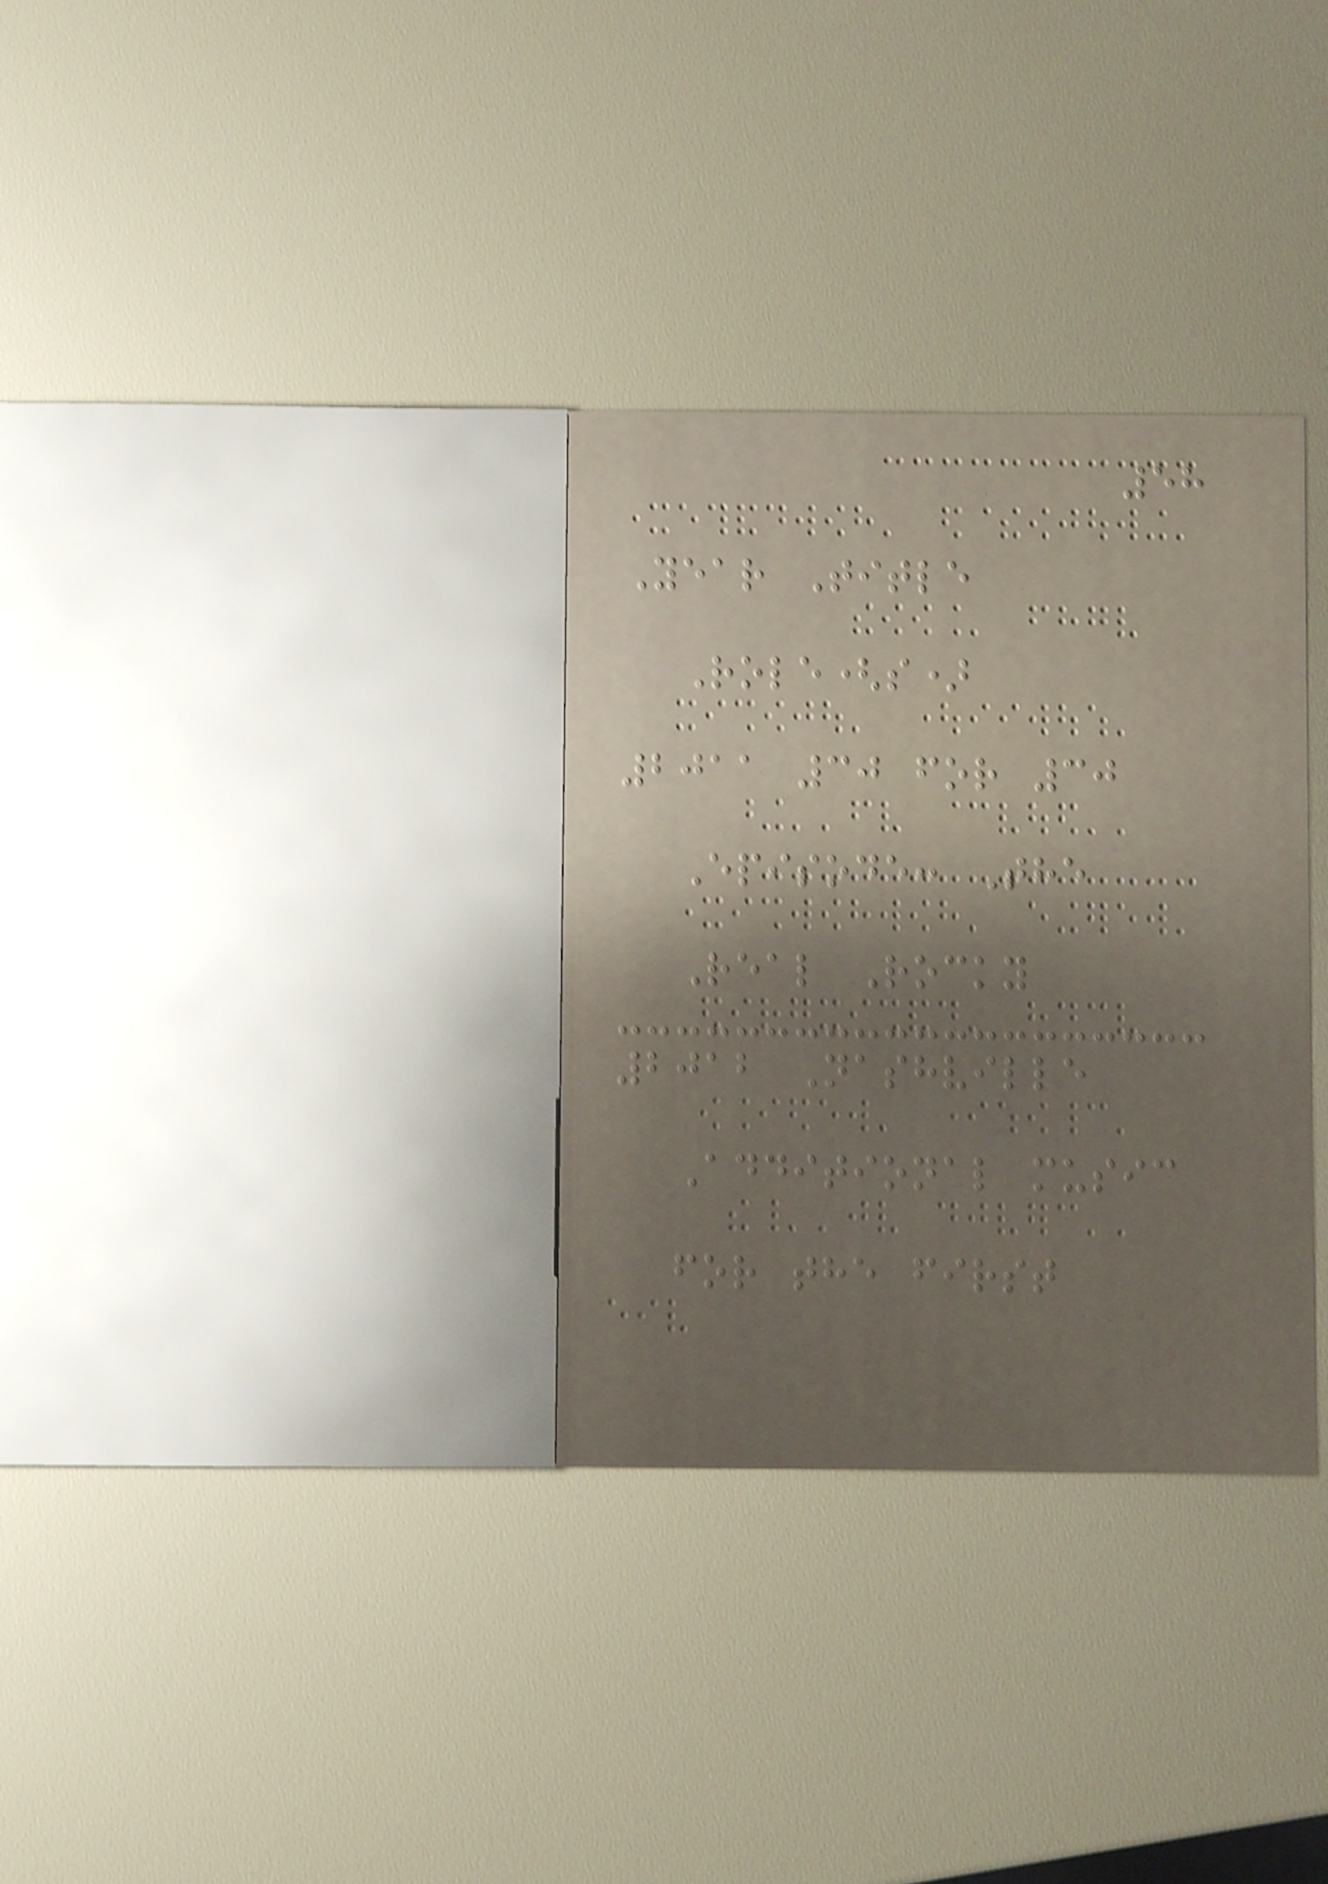58
Year Title
Role(s)
2011 30 for 30
Episode: The
Real Rocky
2012 Nashville
Additional music
for the first
